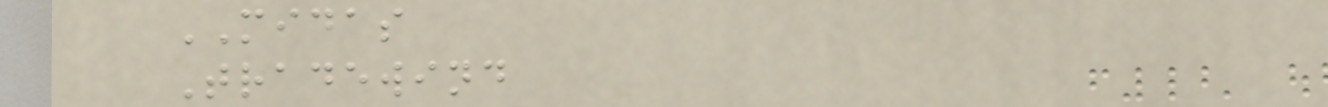MIDAS
Tradewind
